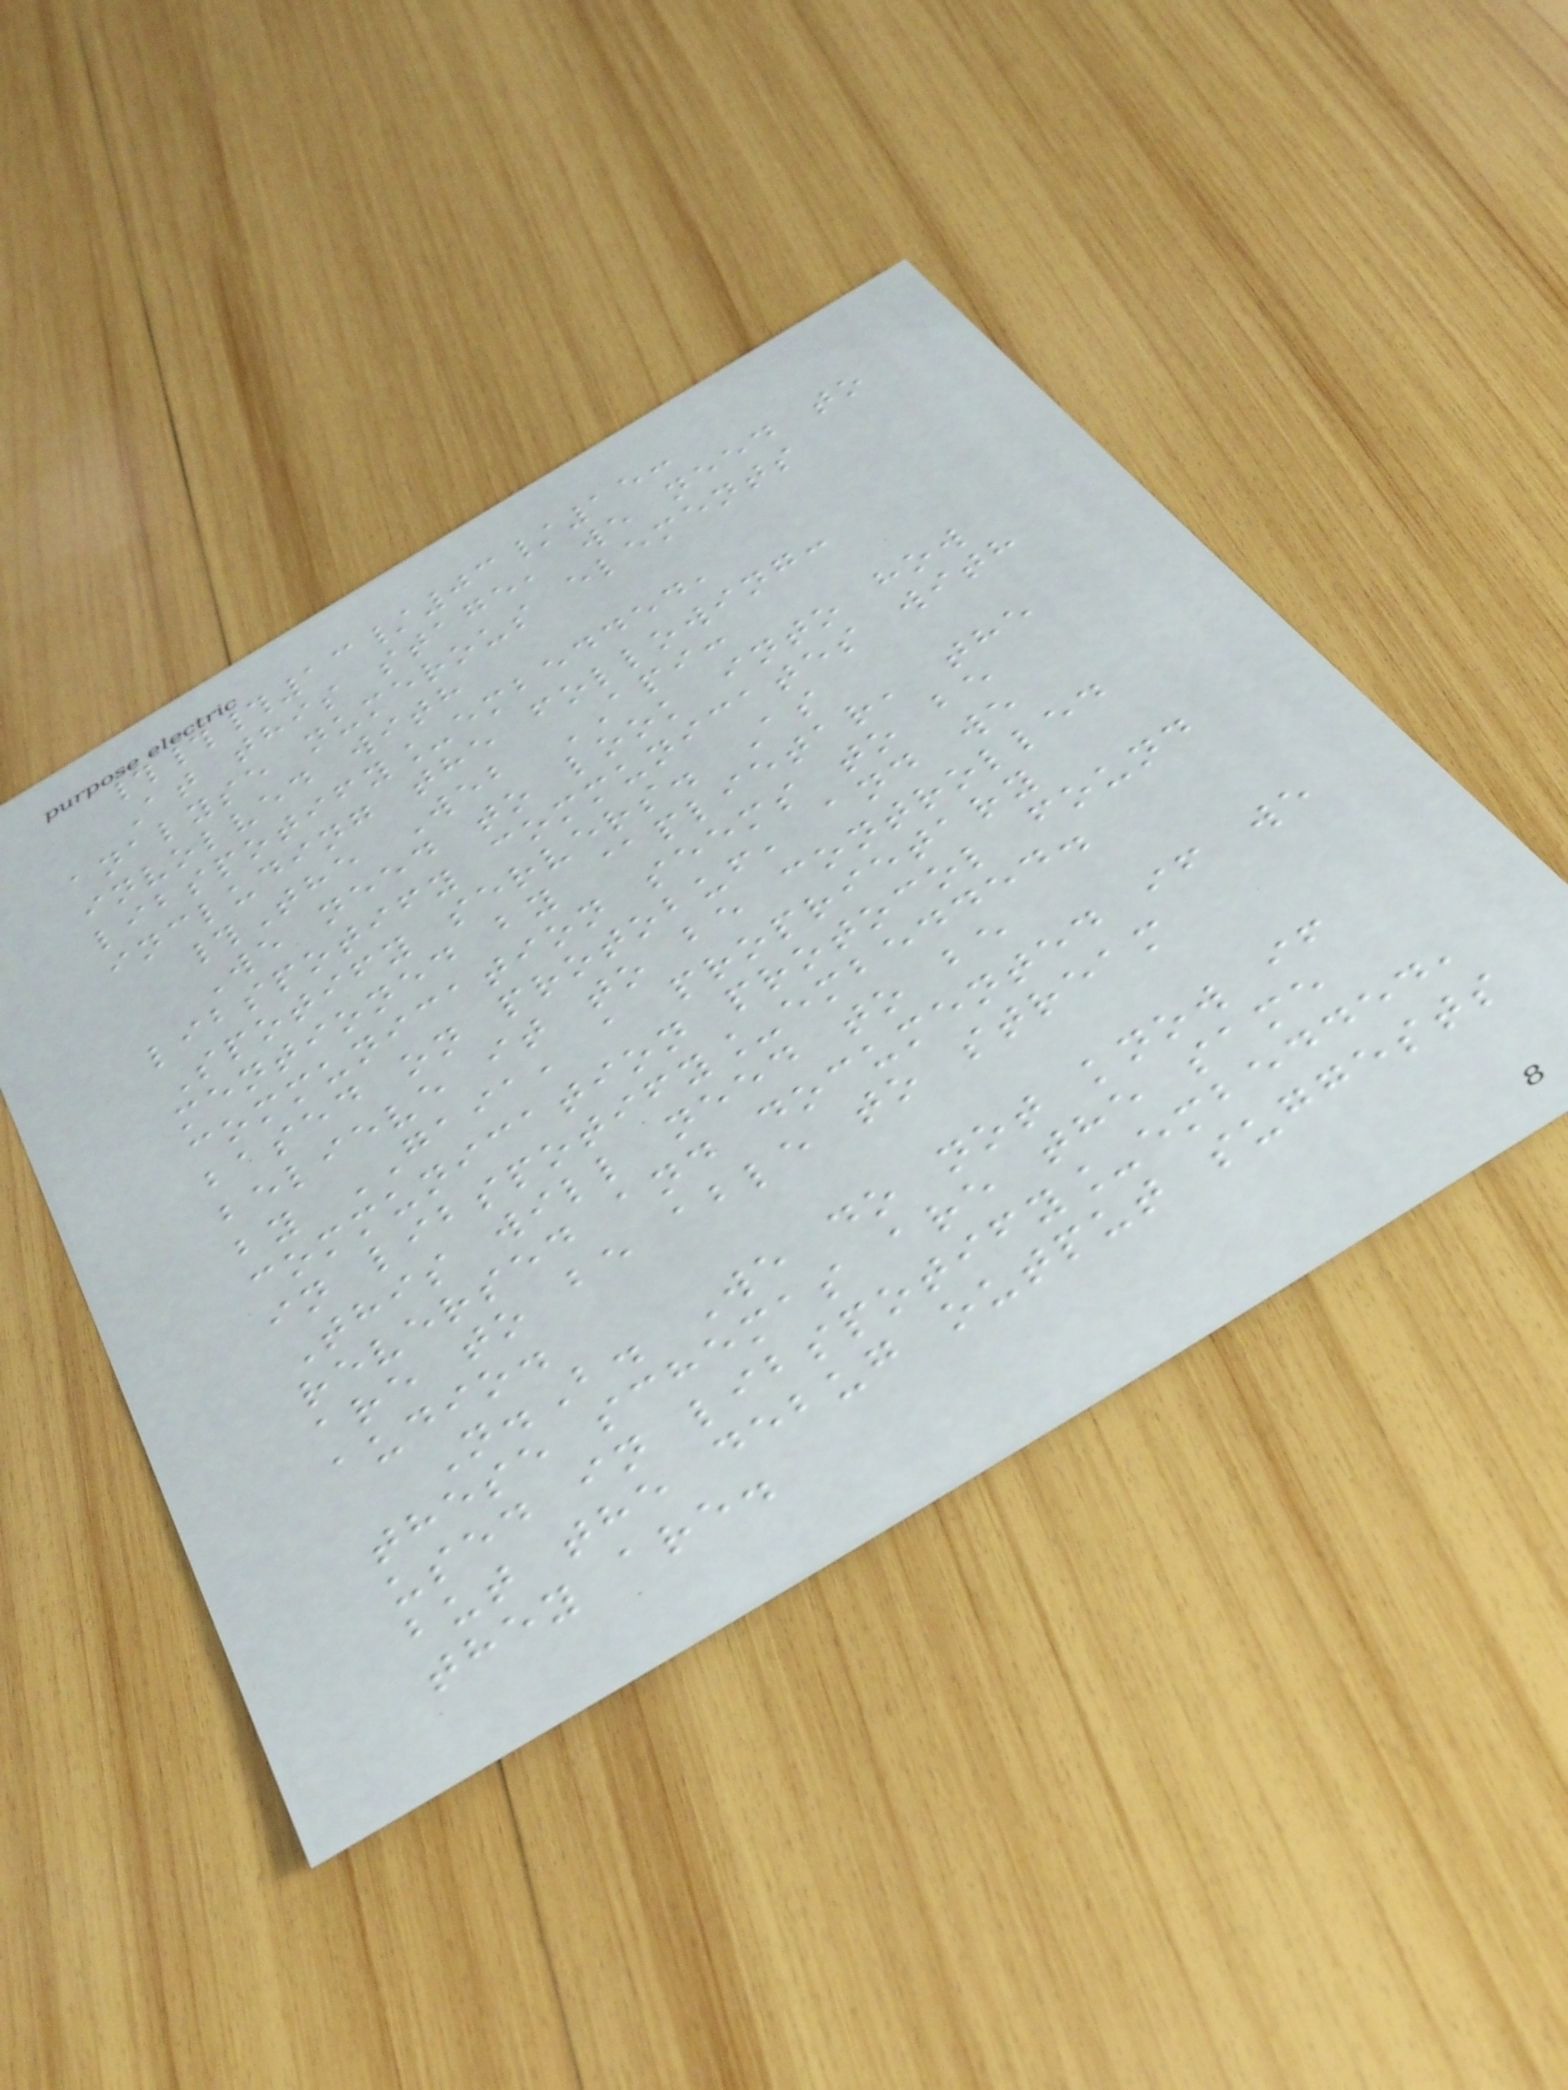###13/03/15:
At this stage, we need to
analyse numerous elements
involved with
libspotify_embedded,
including the following:
#The Web API:
We need to look into how
libspotify communicates with
Spotify servers. As
mentioned by @plietar, the
communication seems to be
based on protobuf, and we
believe it to be controlled
by GAIA, a proprietary
communication protocol found
in libspotify_embedded.
This will need to be
reversed and documented if we
are to be able to stream
audio.
N.B. We do not know if
these schemas are the same
used in libspotify_embedded,
but the debug output suggests
they are.
